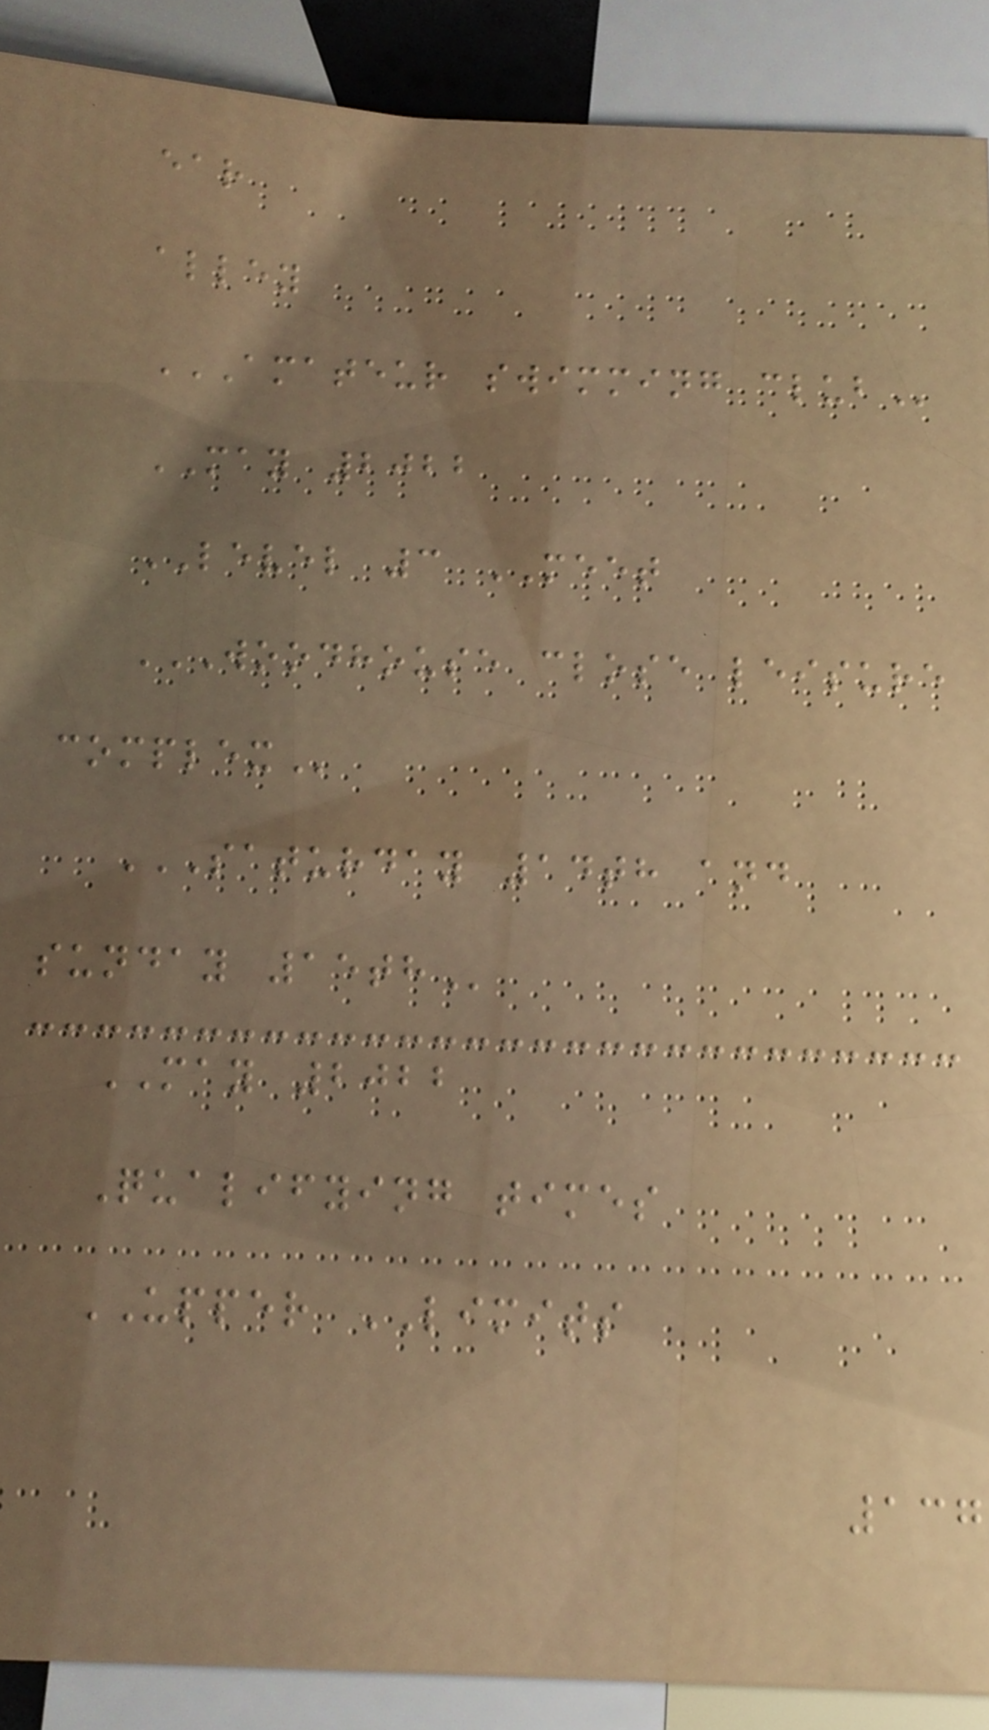ear
alley
AMATEUR SWIMMING CLUB
MAY 2022
LEVEL 3 MEET
WOODHOUSE CLOSE LEISURE
COMPLEX
SATURDAY 14TH AND
SUNDAY 15TH
MAY 2022
Qualifying times
UPPER LIMITS
137
